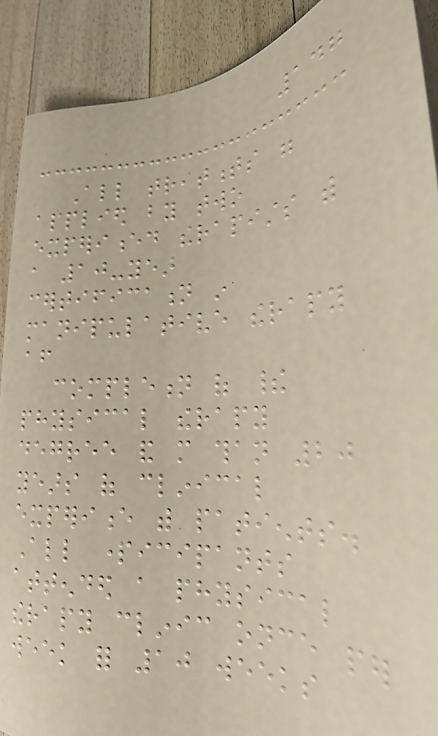147
All treatments were
applied by two
experienced therapists with
a 10-year
certification in
manipulative therapy
after
completion of their
physical therapy
degree and more than 20
years of clinical
experience with patients.
All participants
attended a physical
therapy clinic once per
week for 10 weeks
